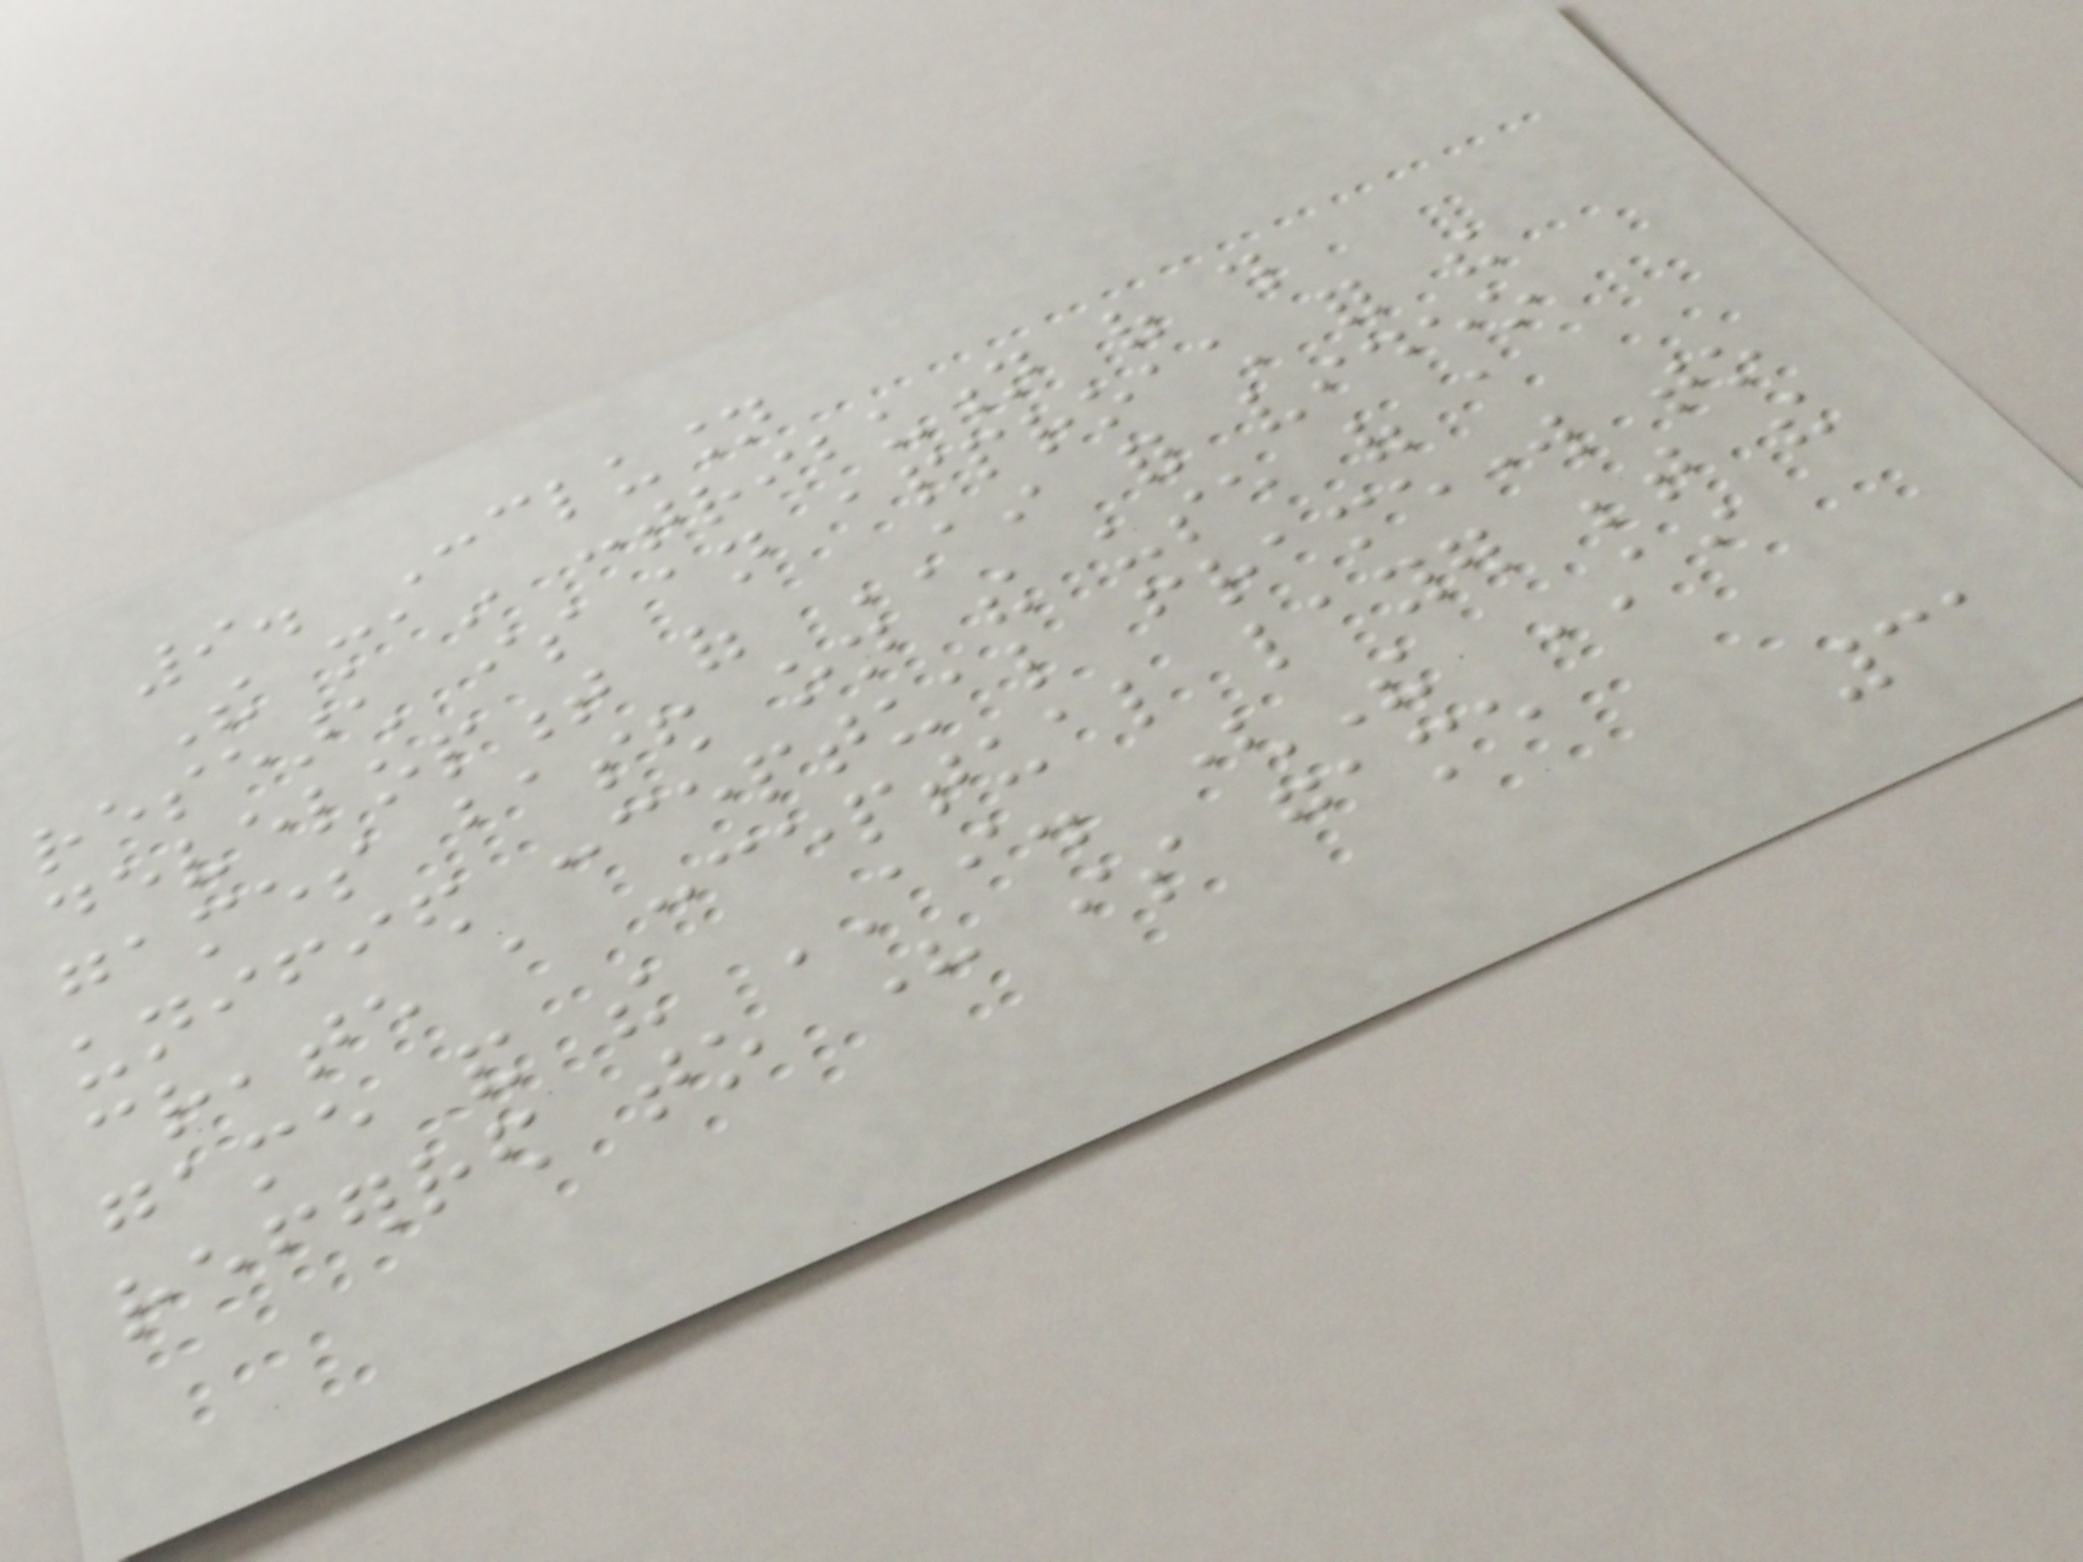9. Conclusion
The main contribution of this
research is an approach for the
development of AI for video
games based on the use of a
unified conceptual framework to
create a conceptual layer between the
game and the AI. (The AI
referred to here is game
31
